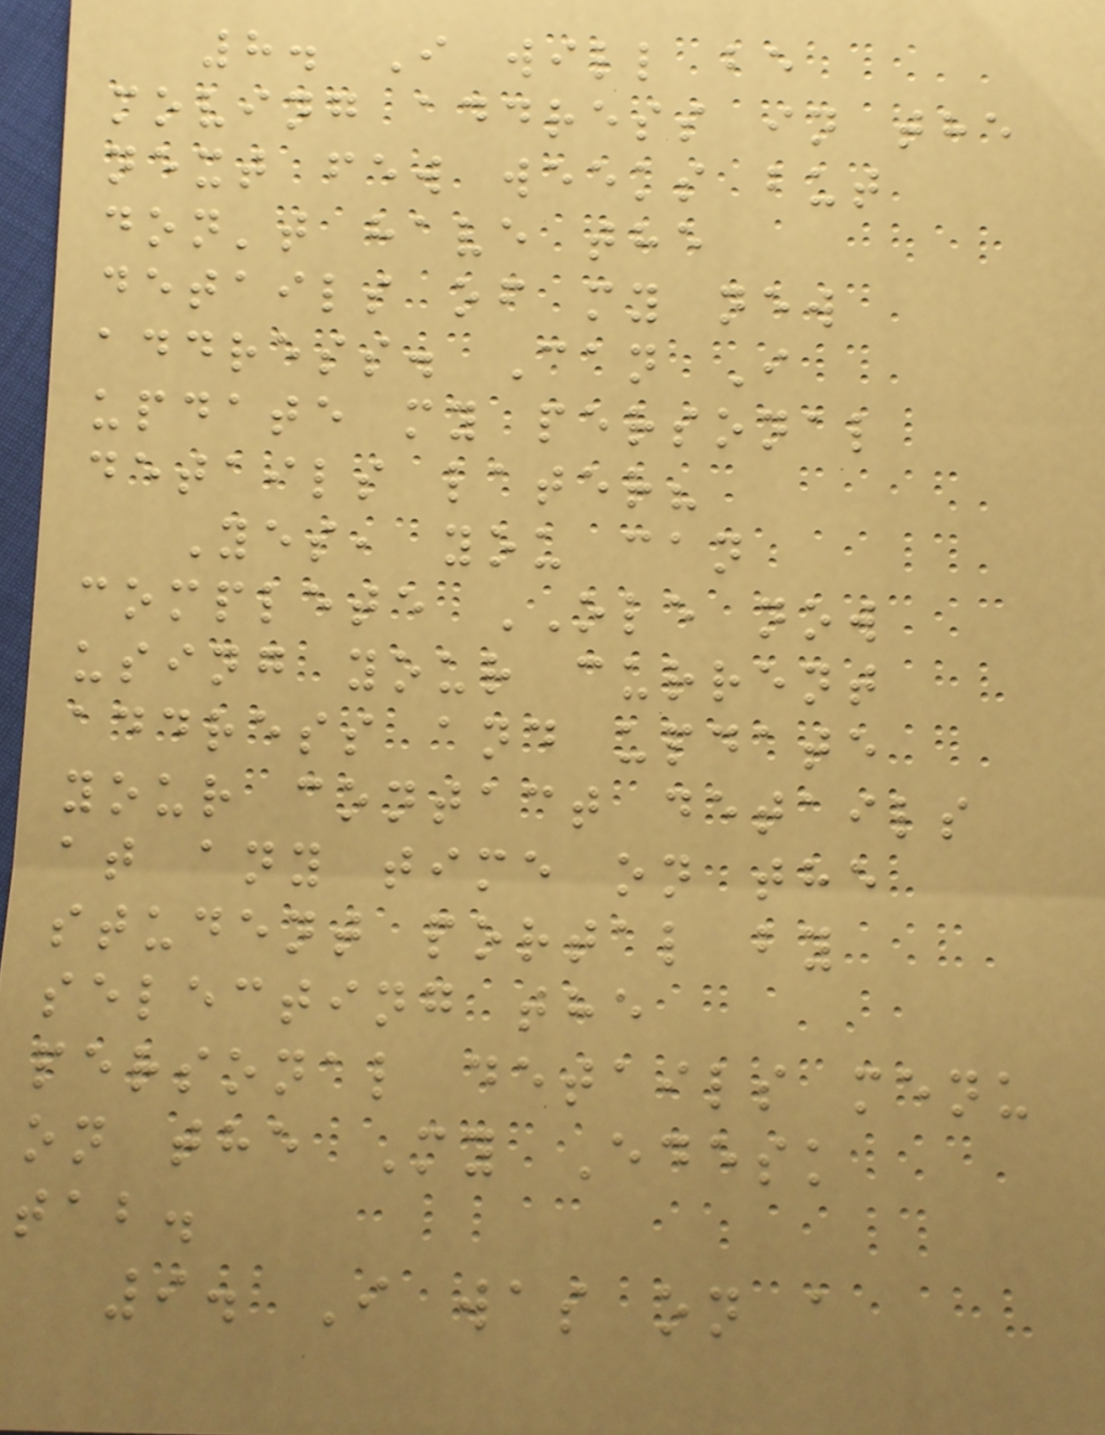8. I will be
moving address in the
next few weeks but
don't have the
details of my new
address. Can I
update my personal
details later?
Yes, you can
complete OLE now
using your current
address and update
your contact details
at any time on the
student portal by
selecting the
personal details menu
on the My Edesk
tab.
9. I was on a
